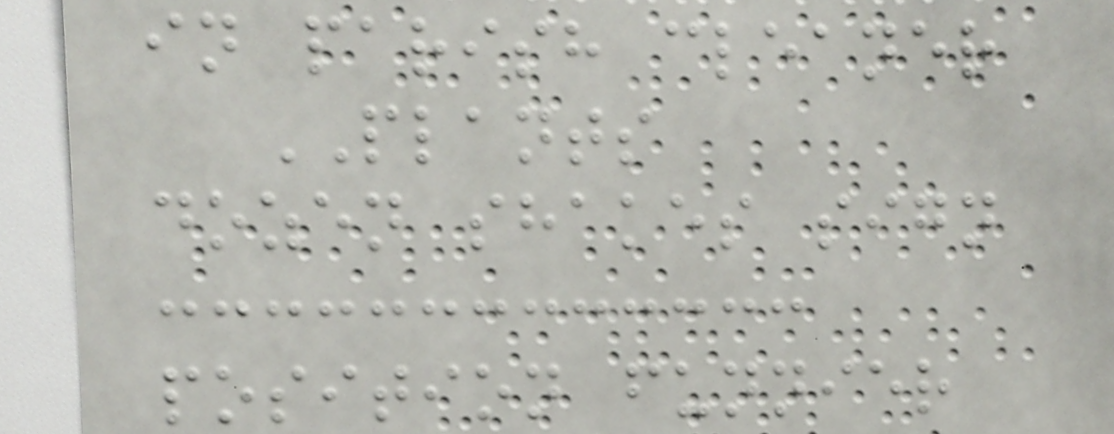in parish cleaner
PLANTS
dozen shakes sign
position funnier
